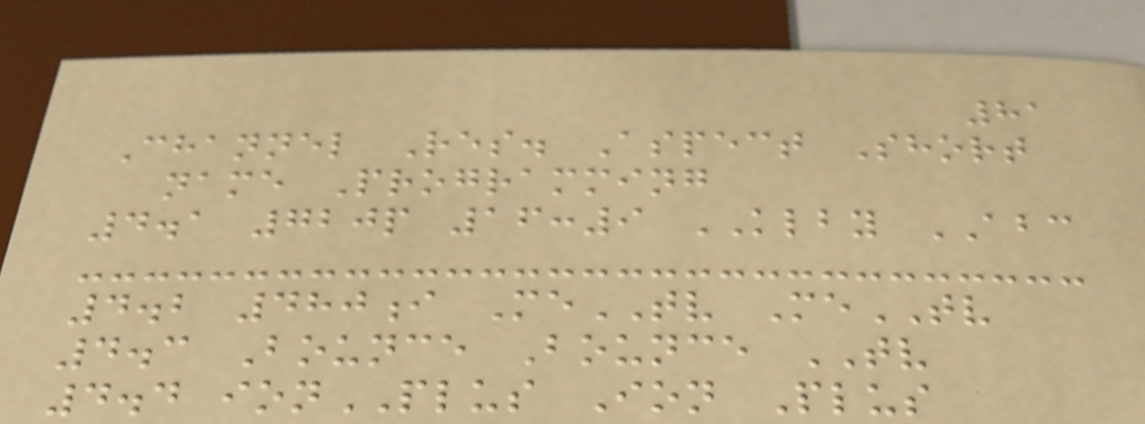81
Channel Res. Aspect Short
name Programming
4.1 720p 16:9 KLBY ABC
4.2 480i MeTV MeTV
4.3 Bounce Bounce TV
4.4 ionPLUS Ion Plus
